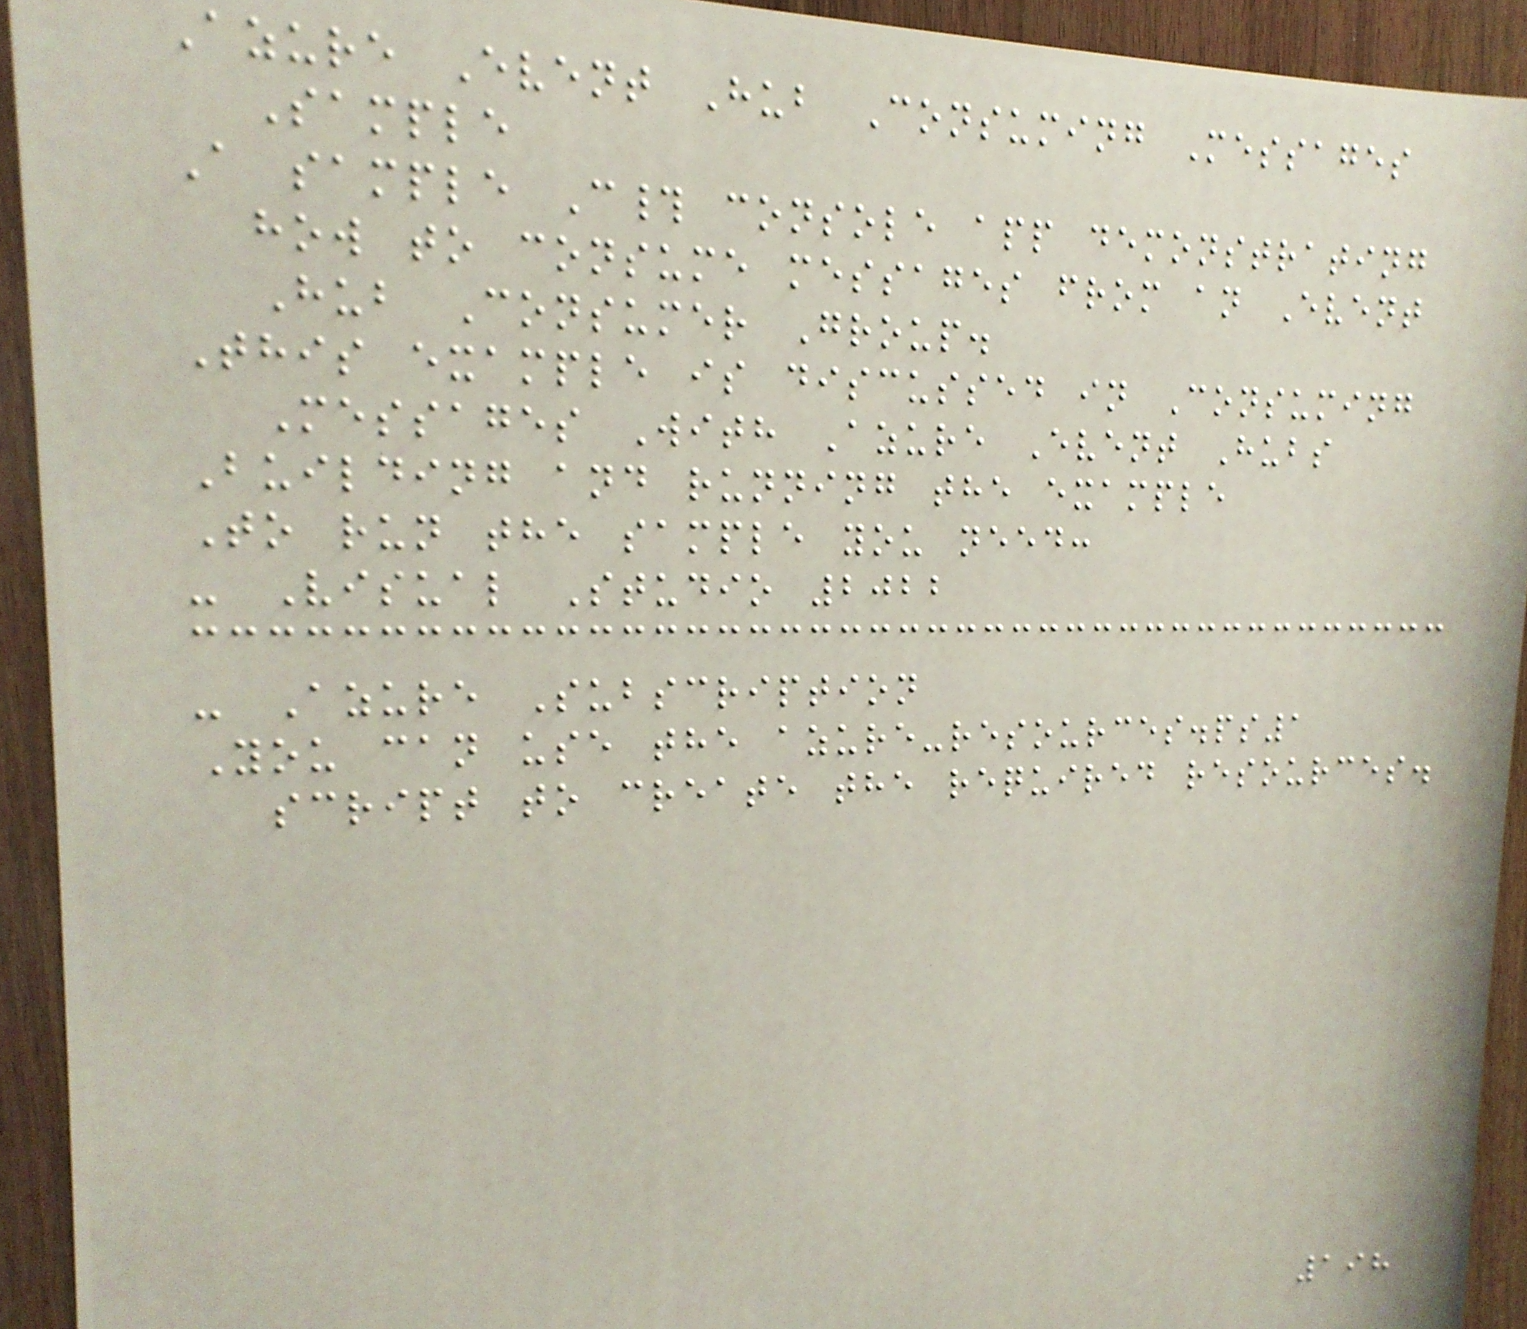Azure Event Hub Consuming Messages
Sample
A sample C# console app demonstrating
how to consume messages from an Event
Hub Consumer Group.
This example is discussed in Consuming
Messages With Azure Event Hubs
Building and running the example
To run the sample you need:
- Visual Studio 2022
- Azure Subscription
You can use the azure-resources.ps1
script to create the required resources.
198
